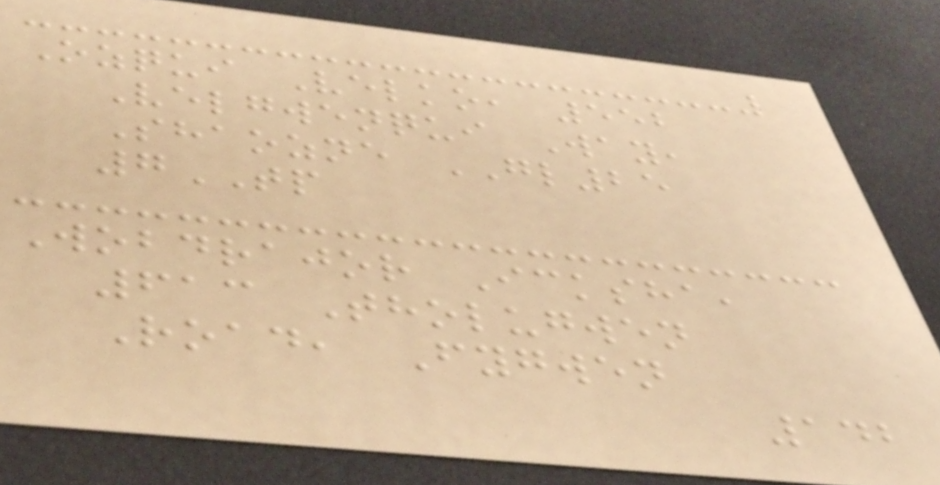Ozqui Velko, 552
Velgwenqui Way,
Shaozne GL25
7TP
Wobdrajor Icksha,
613 Tholugwen
Road, Fygwen
142
